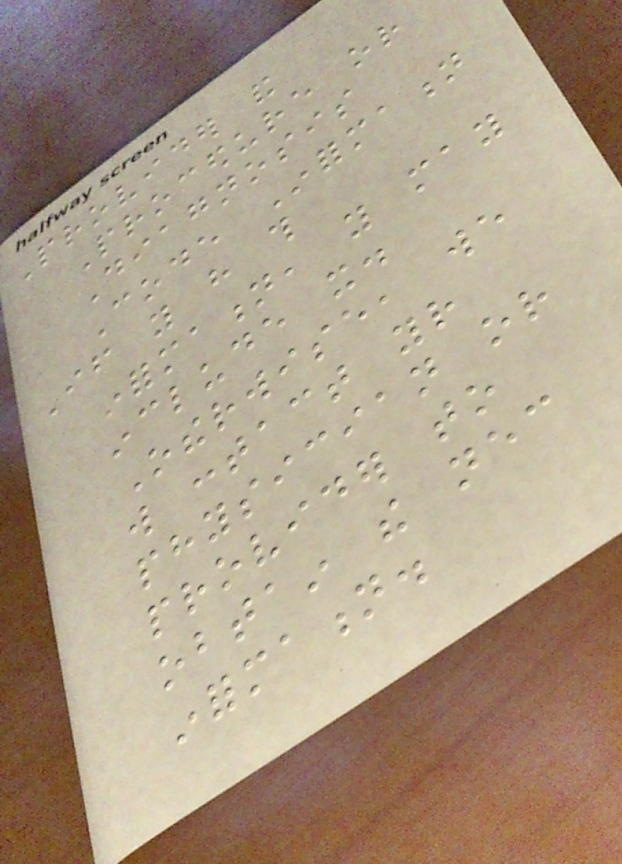Provider and
Procedure or
Diagnosis
Code Information
If you have this
information, you may
include it.
Otherwise, we
will contact your
physician or
provider to
obtain the necessary
information.
